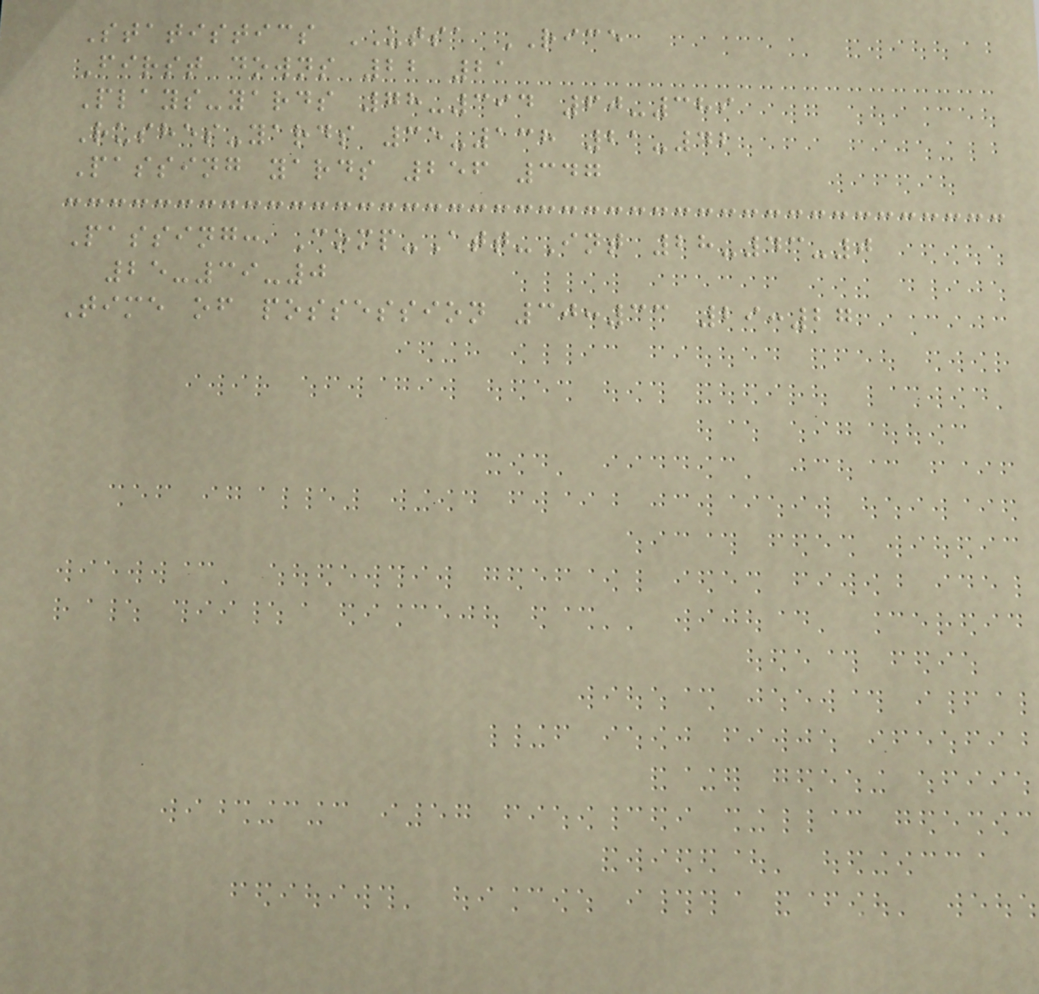Statistics UTSA RICE
First downs 22 21
Plays-yards 78-394 60-389
Rushes-yards 35-138 21-42
Passing yards 256 347
Passing: Comp-Att-Int 28-43-0
25-39-0
Time of possession 30:33 29:27
